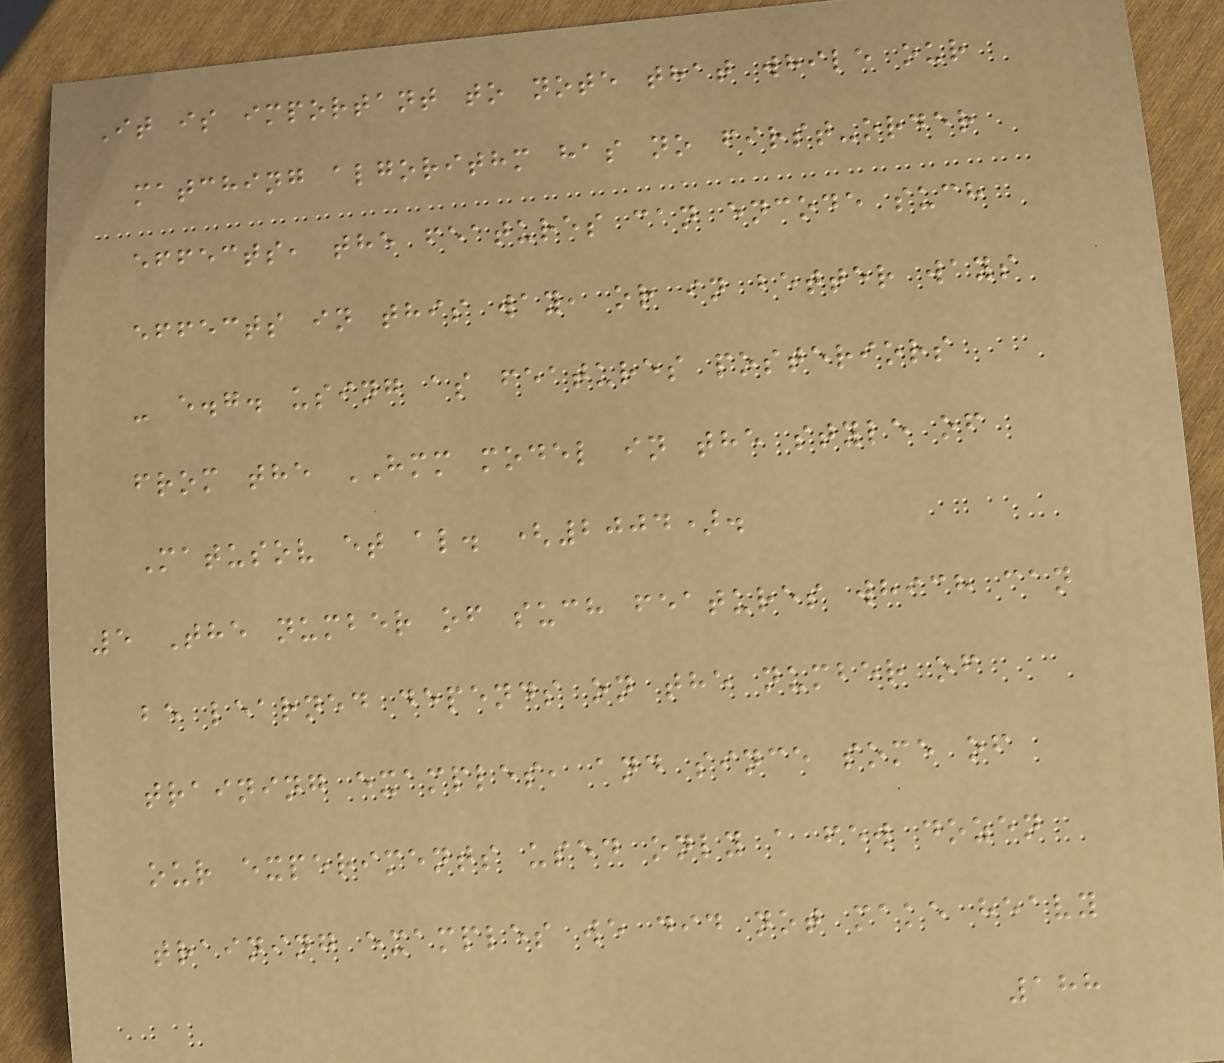It is important to note that while our
matching algorithm has no first-order
effects, the features can encode such
effects in this way, or in better ways
- e.g. using as features posteriors
from the HMM model in the style of
Matusov et al. (2004).
5 The number of such features which can
be learned depends on the number of
training examples, and since some of
our experiments used only a few dozen
training examples we did not make heavy
188
